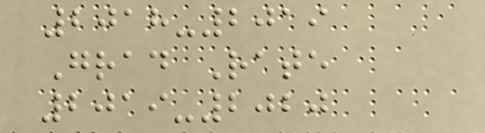2018-2019
Grad Rate
2019-2020
